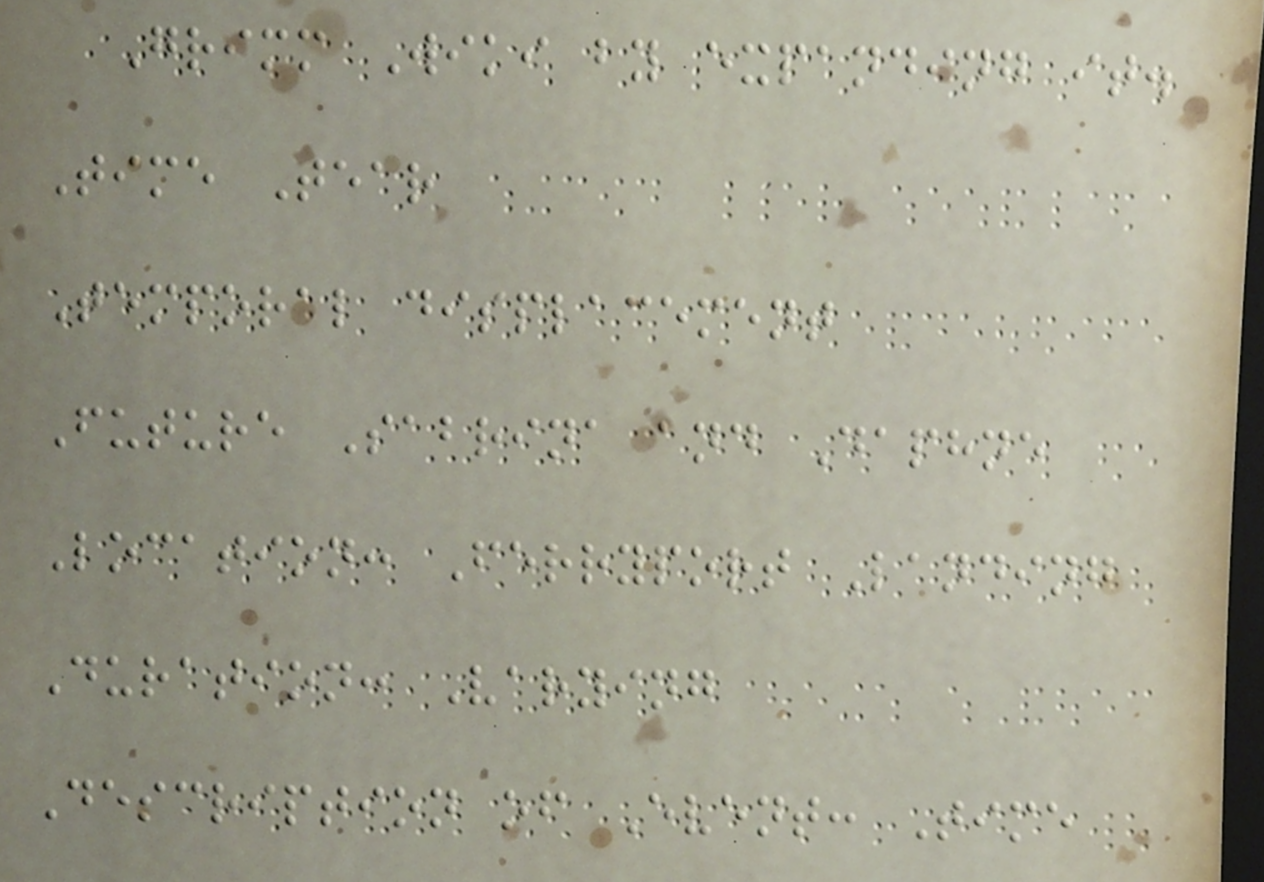Grimm Wiki by expanding it.
Time Tear
Temporal displacement
Future Sabrina and Daphne
Location: Ferryport Landing
Duration: Varying
Description of Event: Time
